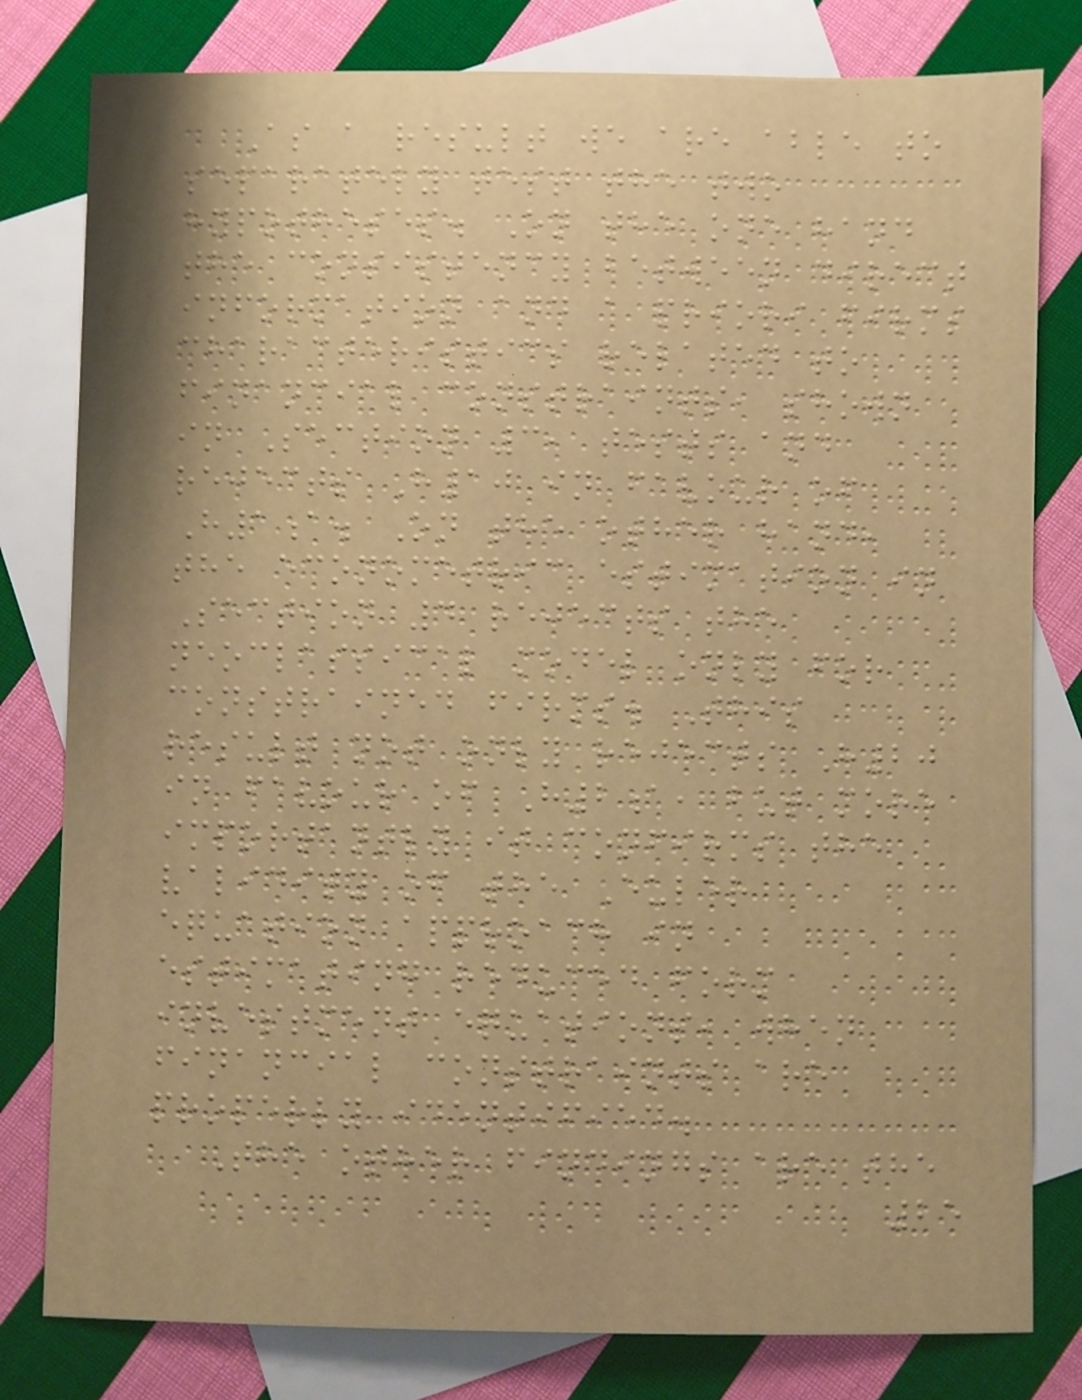As a result we are able to
separately test the two
hypotheses. On the one hand
the consistency between direct
information and a priori firms
characteristics related to
financial constraints, shown
in Section 3, tests and
rejects H10 in favour of
H1a. On the other hand,
the econometric estimation in
Section 4 rejects the
neoclassical model only for
constrained firms. This
result not only rejects H20
in favour of H2a, but more
importantly it confirms the
validity of the Euler
equation approach in
estimating reduced form
investment equations, when
financial constraints are
properly identified.
The other findings are the
25
